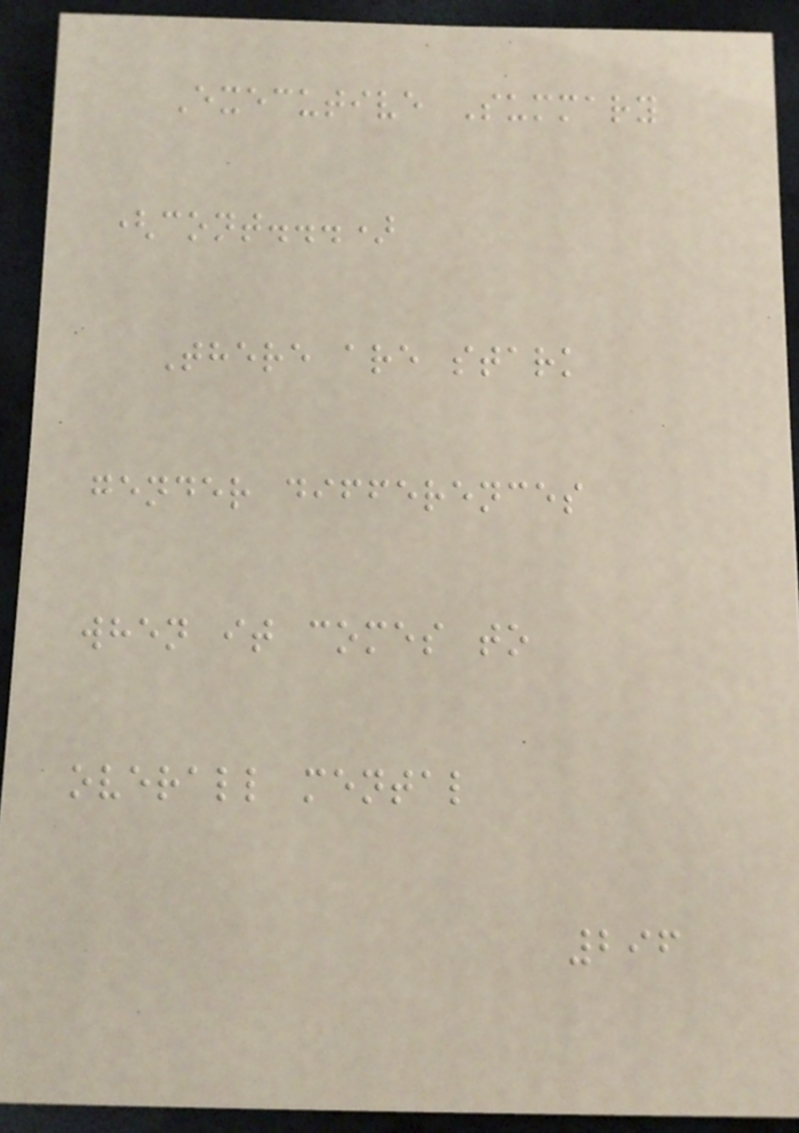Executive Summary
(cont...)
There are stark
gender differences
when it comes to
overall mental
296
